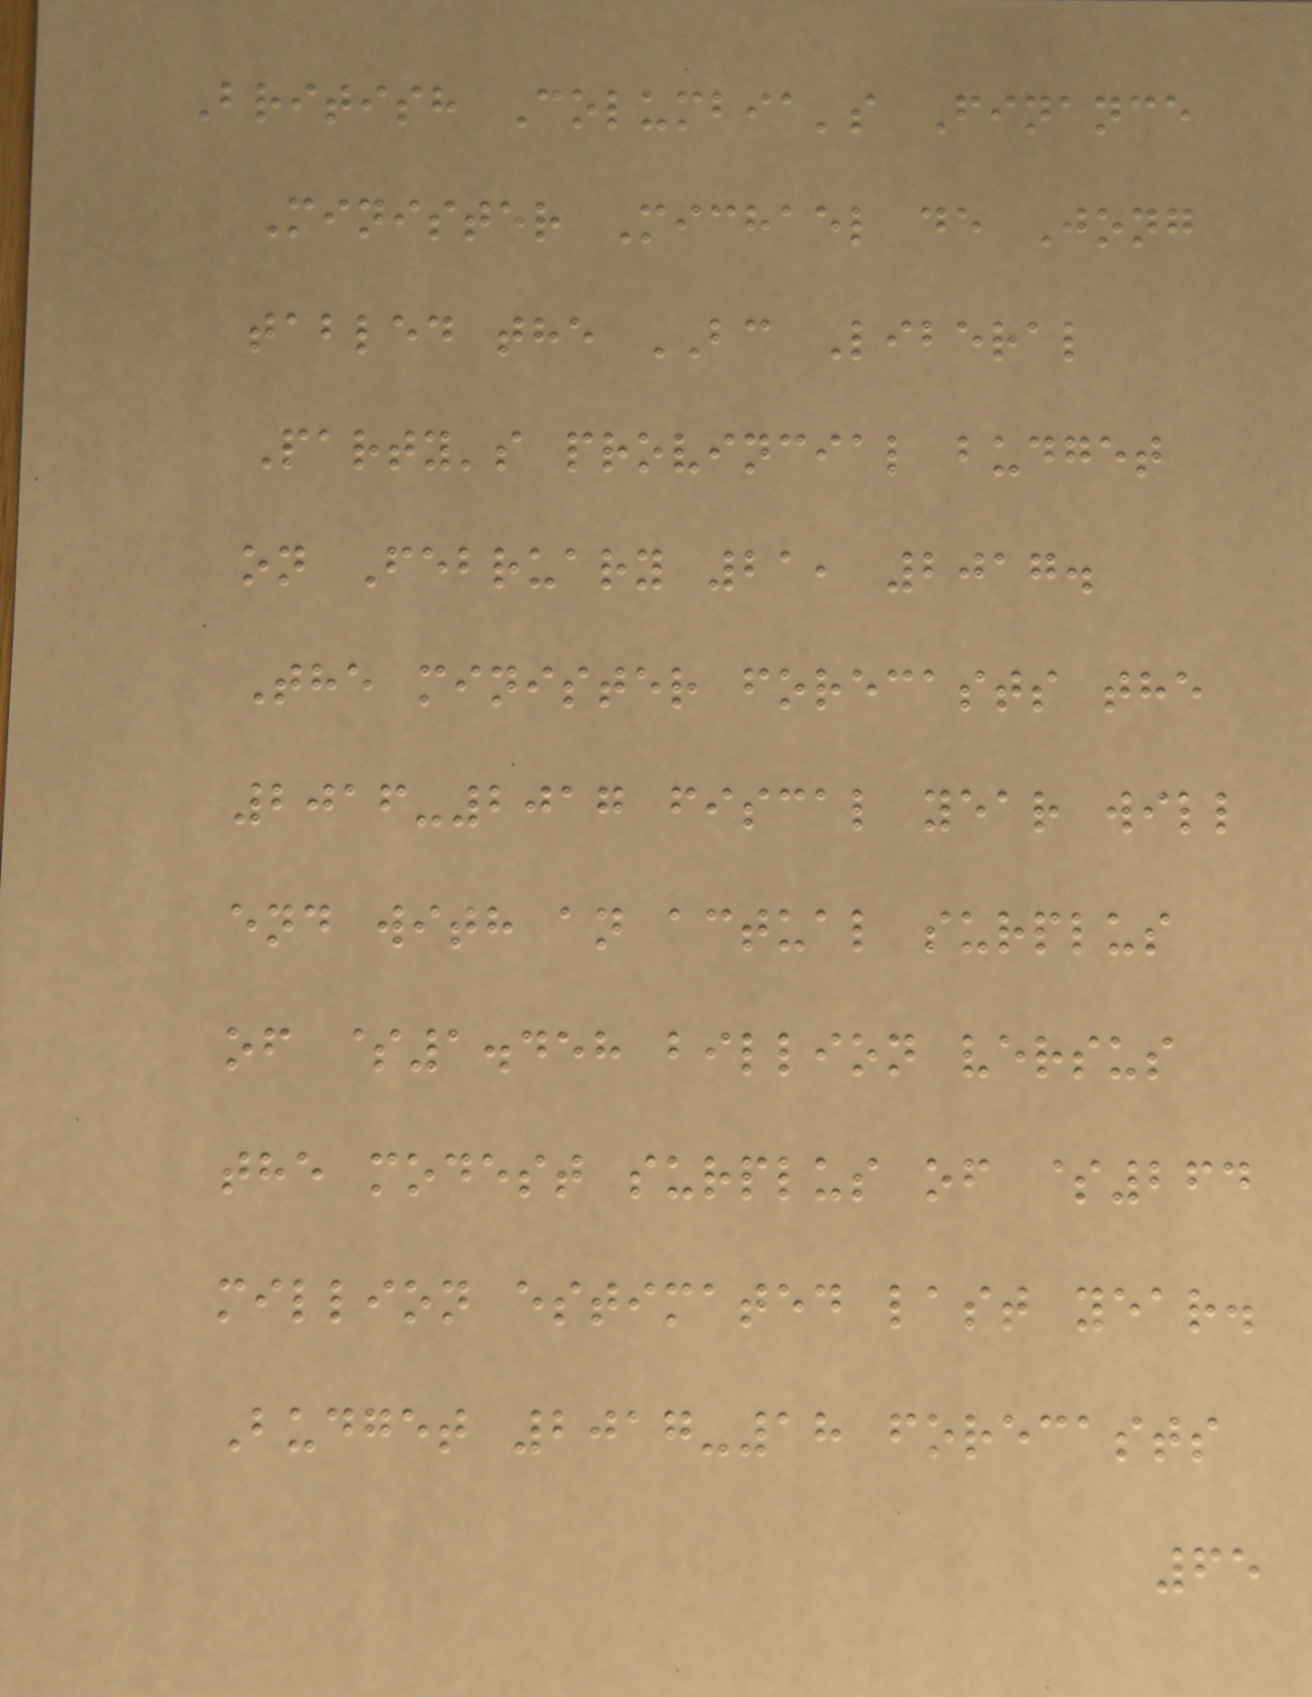British Columbia's Finance
Minister Michael de Jong
tabled the BC Liberal
Party's provincial budget
on February 21, 2017.
The minister forecasts the
2016-2017 fiscal year will
end with an actual surplus
of $1.458 billion versus
the modest surplus of $264
million estimated last year.
Budget 2017-18 forecasts
65
